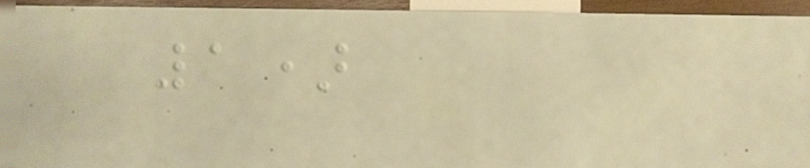1)
